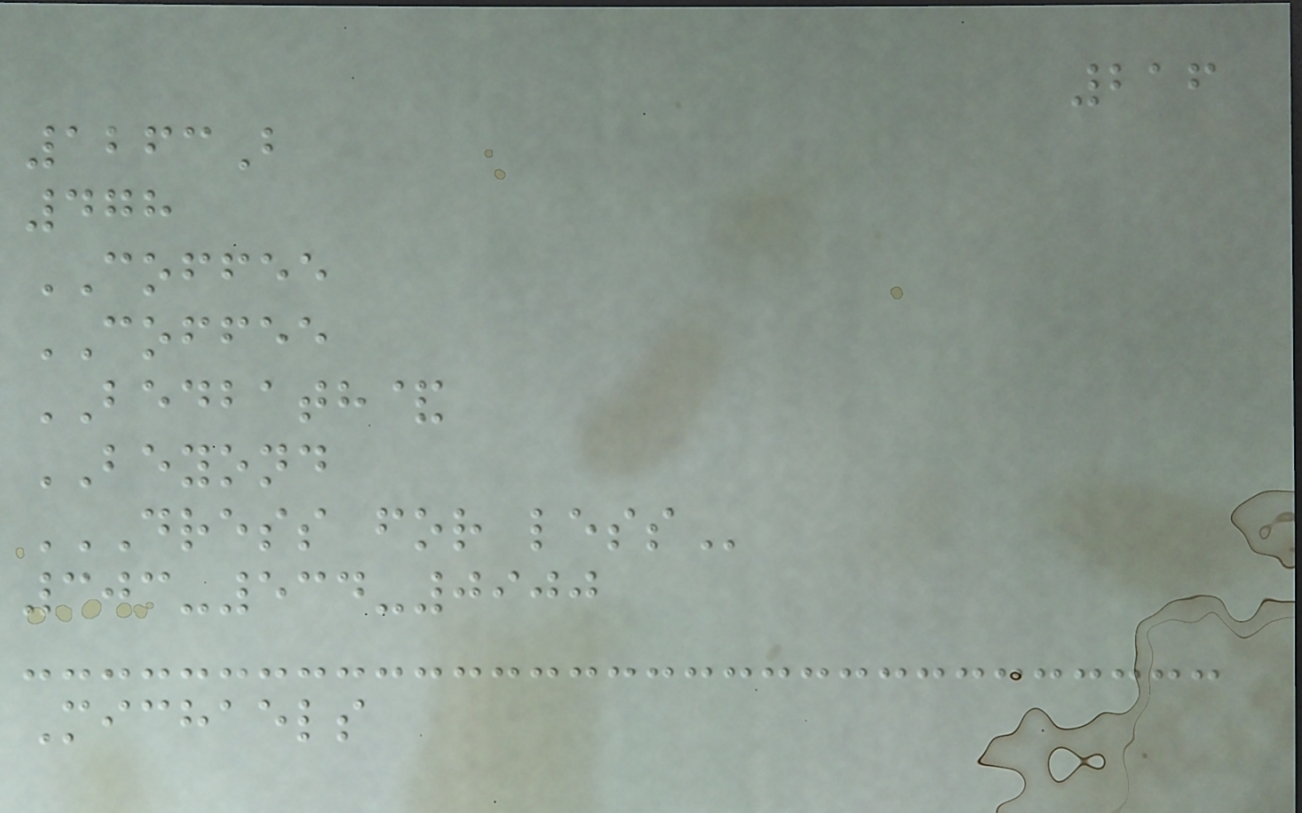216
1263B
478
COFFEE
COFFEE
BEDBATH&
BEYOND
DRESS FOR LESS
303-534-0900
Michaels
